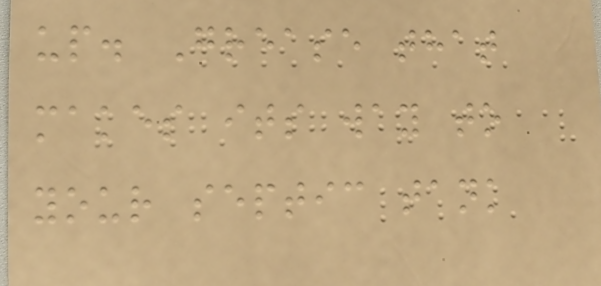up. Grease that
makes its way to
your septic tank
